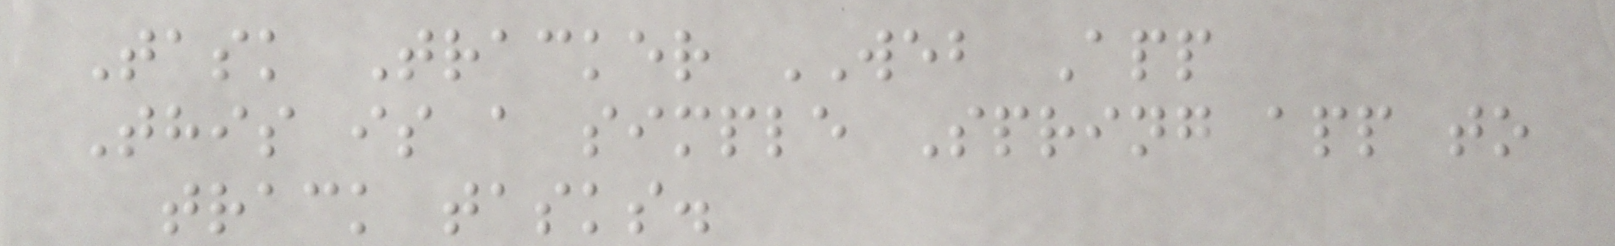Task Tracker WEB App
This is a simple Spring app to
track tasks.
